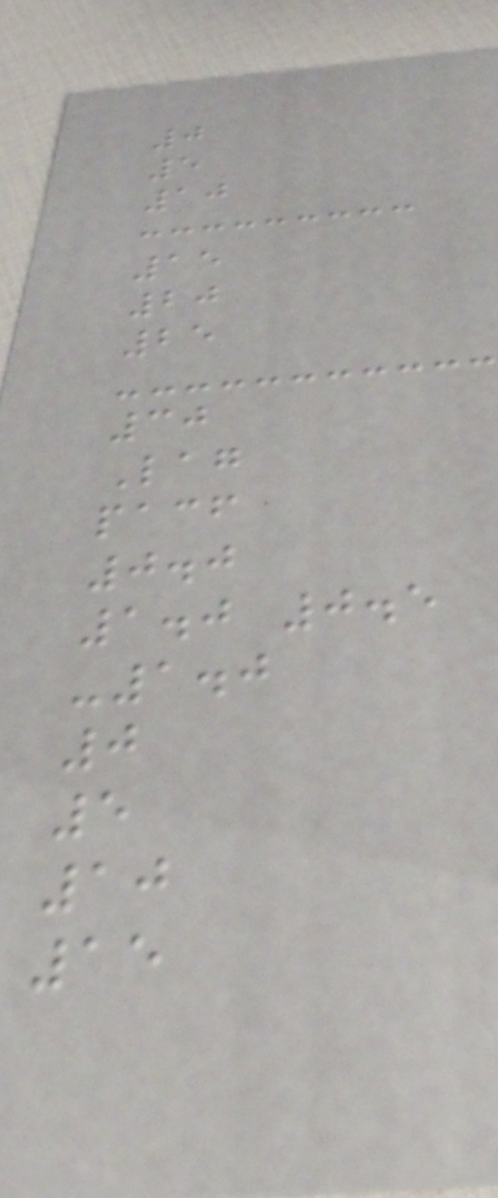0
5
10
15
20
25
30
Lag
pacf
0.0
1.0 0.5
-1.0
0
5
10
15
